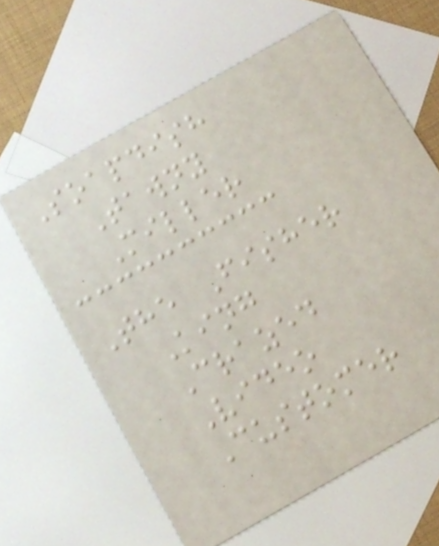Soapdish
Tawny
Miller
The Fisher
King
Crazed
Video
Customer
